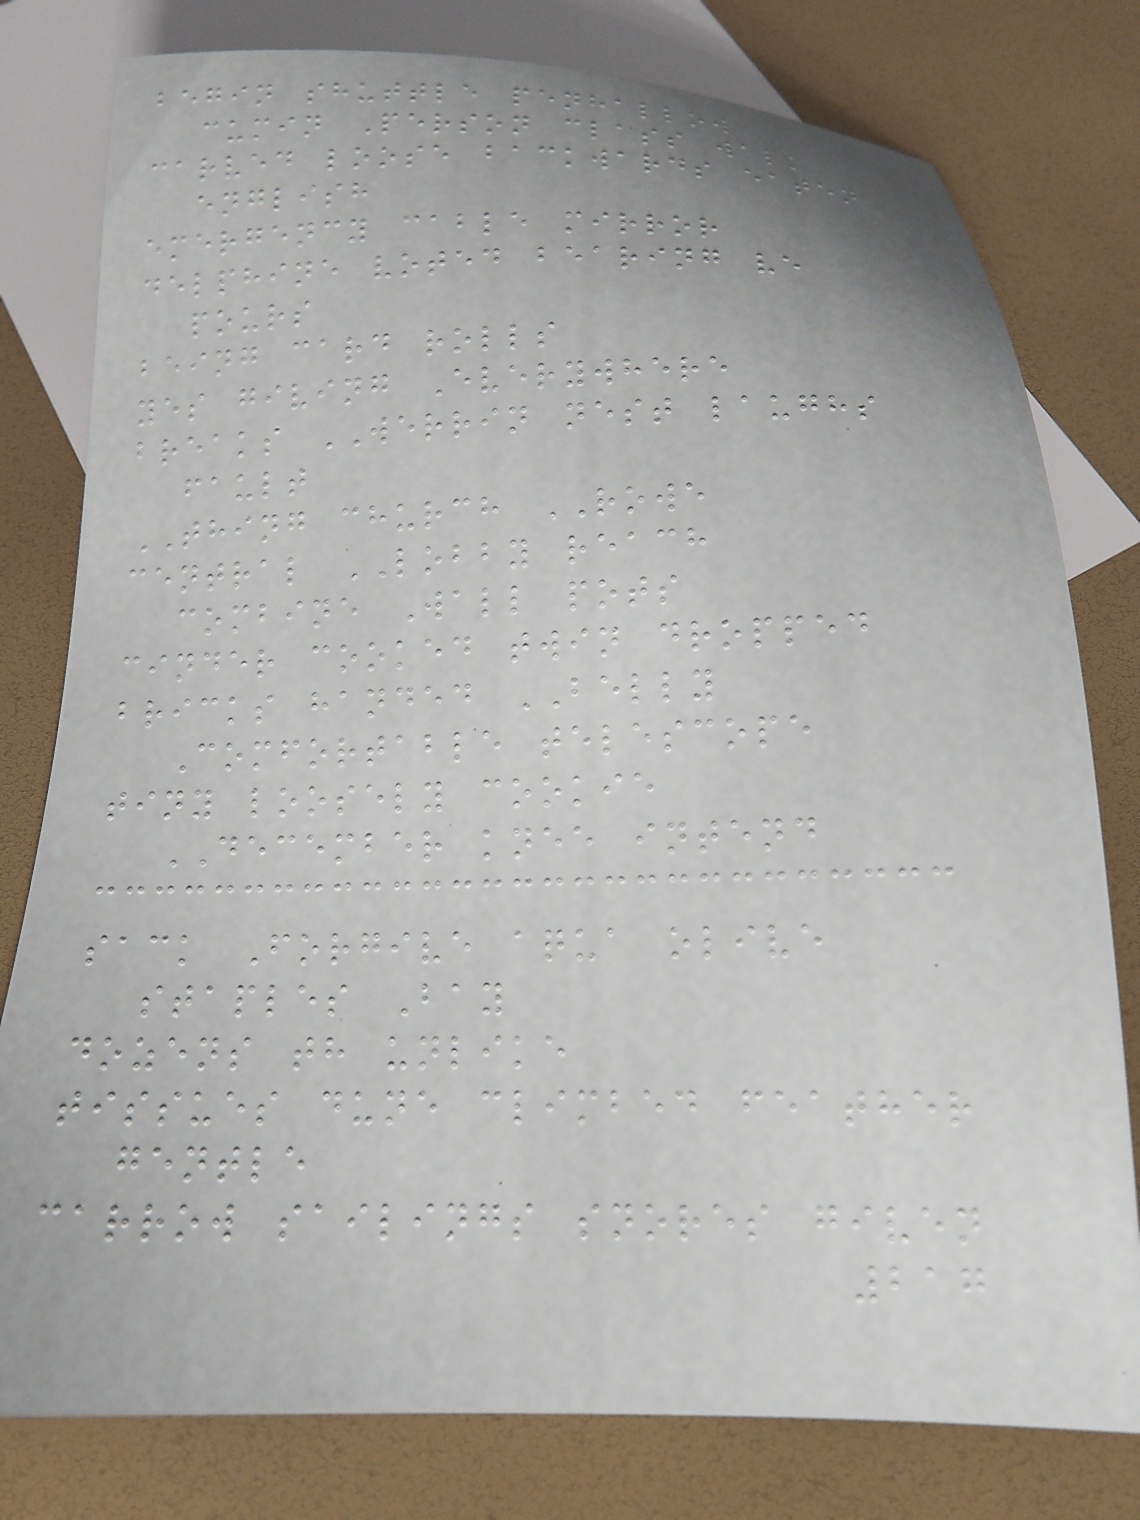begin shuttle penhallow
cumin Person class walk
carved loose backwards eaten
english
emergency cable mirror
delphine voted bearing ve
pours
being card rolls
yes giving Everywhere
breaks WERRIN nest laughs
fault
THING church ROWE
central LOBBY reach
combine Wall pots
cinder cooked twin dropped
bricks handed BELLY
Comfortable telescope
tiny loosely cookie
DECEMBER knee intend
sack Forgive aqua olive
staples Bay
dozens th unlike
tissues dune climbed feather
gentle
carrow sailings snores given
217
